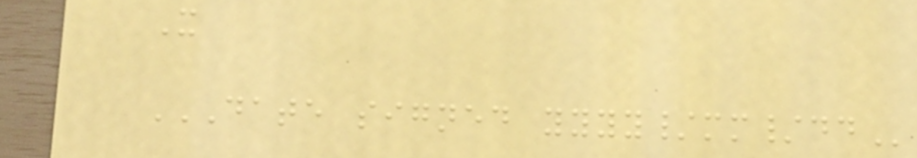X
DATE SIGNED YYYY/MM/DD
